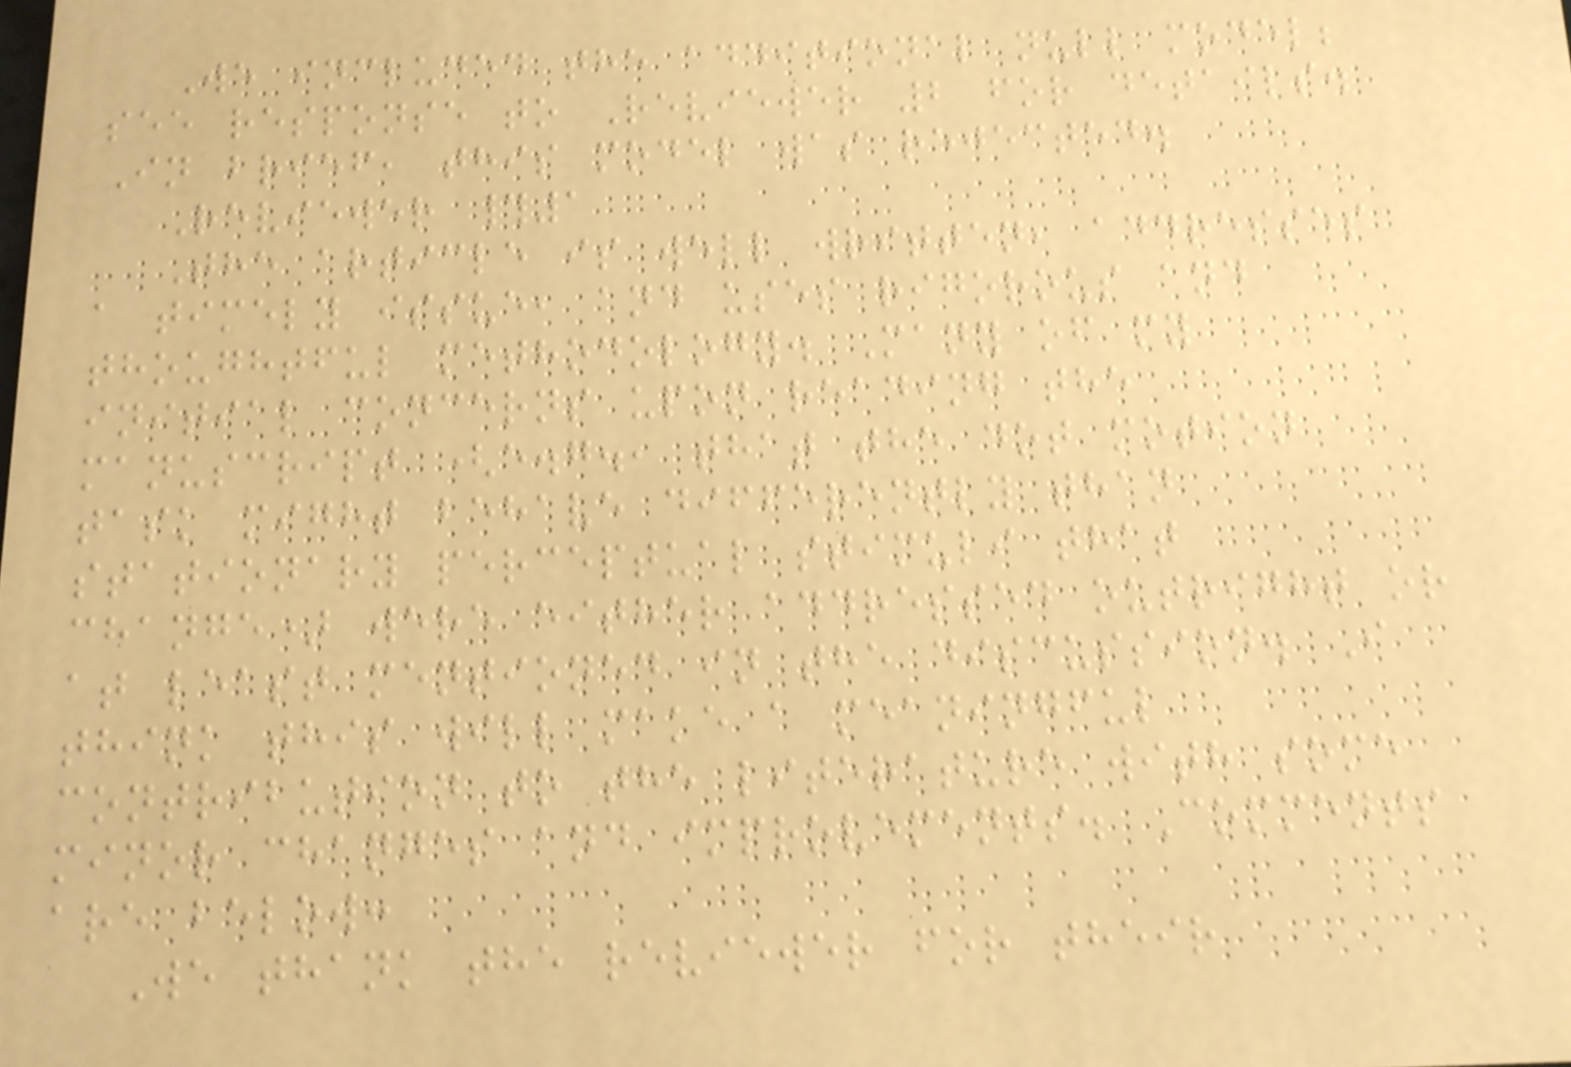We included the additional null model;
see response to Reviewer 2 for details.
In brief, this model was rejected.
Reviewer #1
The article is well written, addresses
a timely issue, and uses rigorous and
thoughtful methodology. Many of my
initial concerns upon reading the
manuscript (e.g., that the dot motion
task might behave differently than
stationary perceptual stimuli that
change) were either addressed outright or
at least mentioned in the discussion. I
think this will make a meaningful
contribution to the literature with some
minor changes and improvements. Comments
are below:
We thank the reviewer for their
